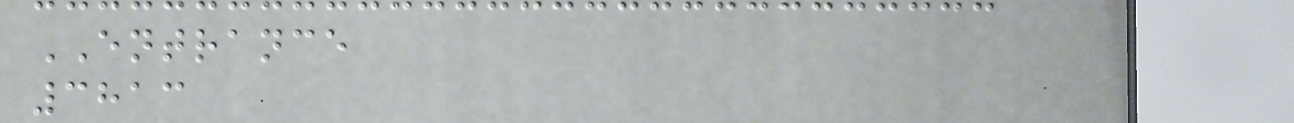ENTRANCE
3813
